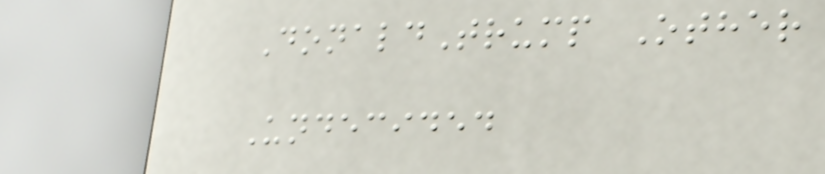DonaldTrump Other
Undecided
